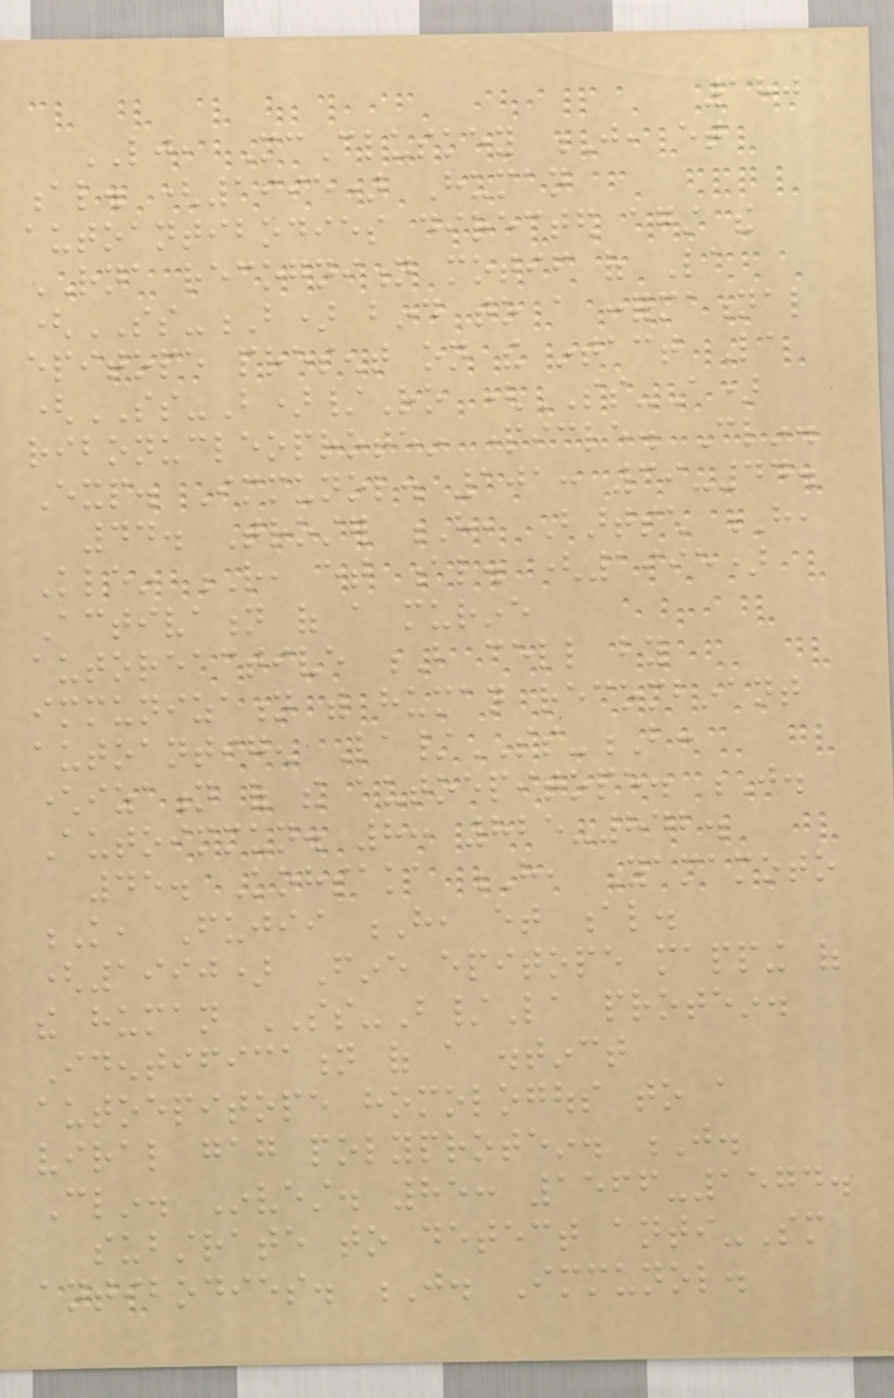180
LJ, McCluskey J, et
al. (1995) Human
autoantibodies directed against the
RNA recognition motif of La
(SS-B) bind to a conformational
epitope present on the intact La
(SS-B)/Ro (SS-A)
ribonucleoprotein particle. Clin.
Exp. Immunol. 101: 39-44.
44. Troster H, Bartsch H,
Klein R, et al. (1995)
Activation of a murine
autoreactive B cell by
immunization with human recombinant
autoantigen La/SS-B:
characterization of the autoepitope. J.
Autoimmun. 8: 825-842.
45. Kohsaka H, Yamamoto
K, Fujii H, et al.
(1990) Fine epitope mapping of
the human SS-B/La protein.
Identification of a distinct
autoepitope homologous to a
viral gag polyprotein. J.
Clin. Invest. 85: 1566-1574.
substrate to detect anti-Sm
antibodies. J. Immunol.
